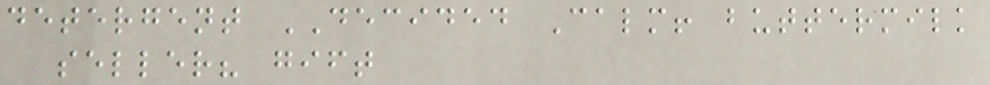detergent DECIDED Calm! buttermilk
seller? gift
